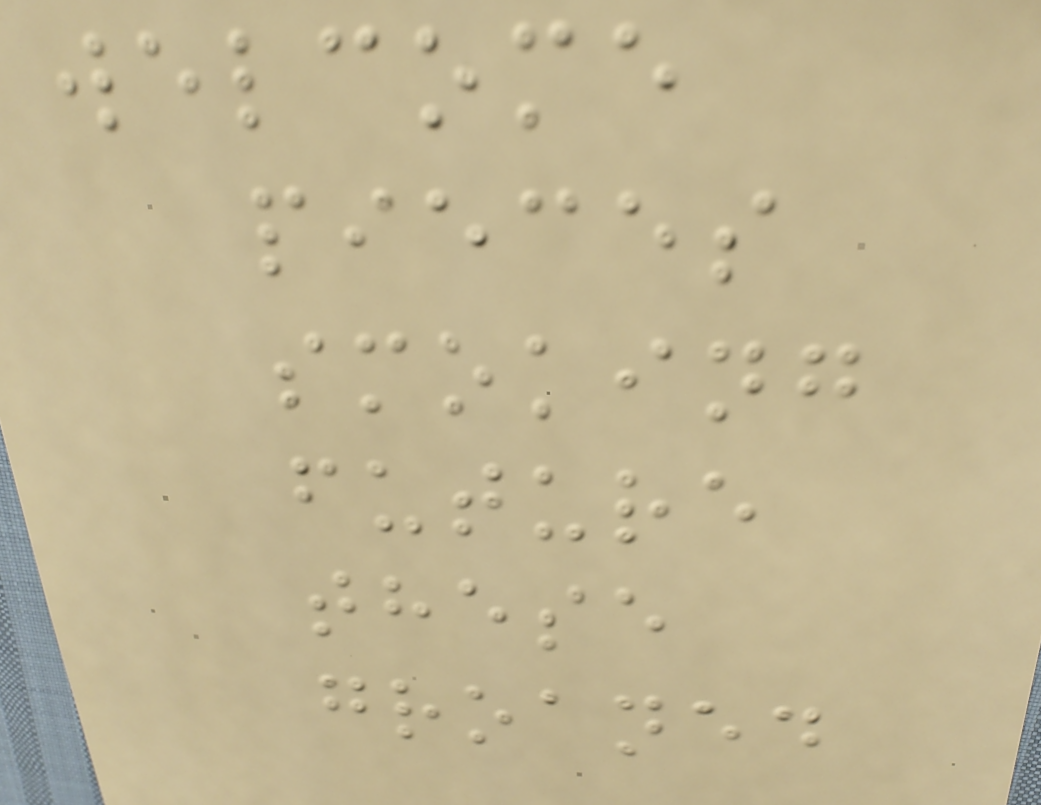welcome
pieces
smoking
future
these
groaned
